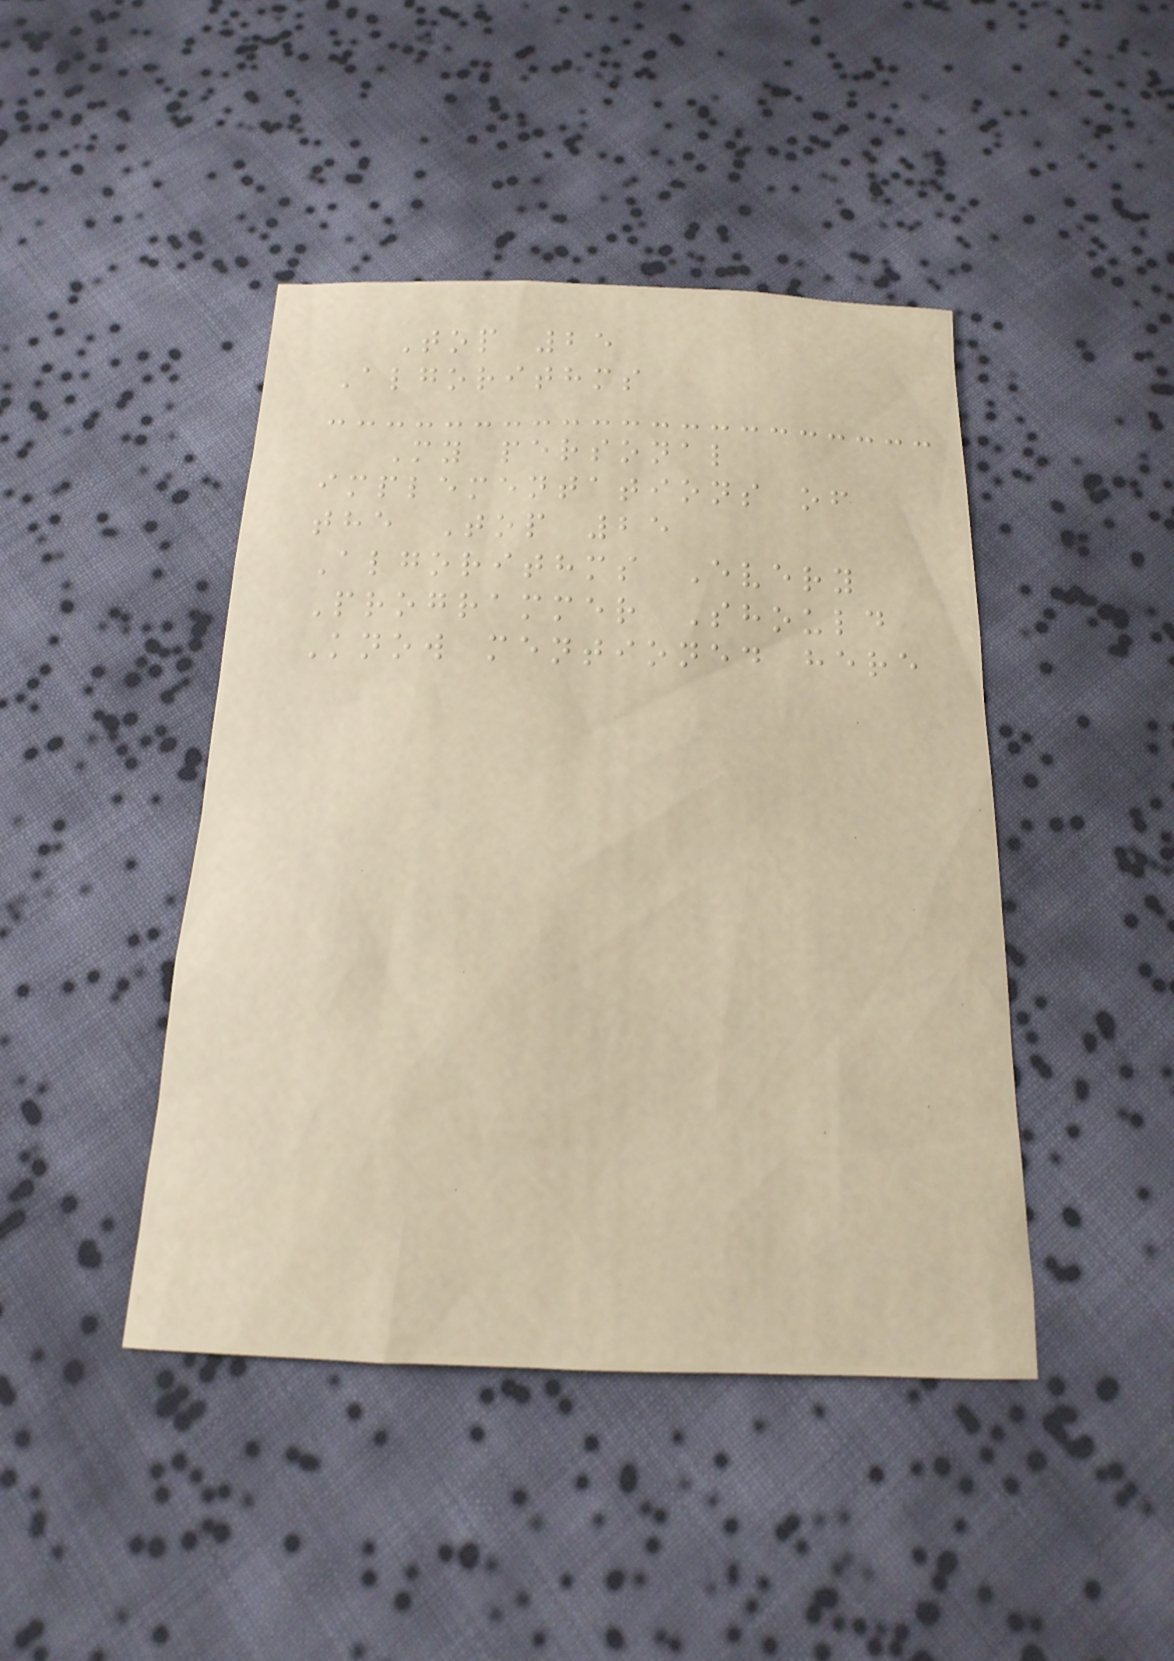Top 25
Algorithms
My personal
implementations of
the Top 25
Algorithms Every
Programmer Should
Know mentioned here
